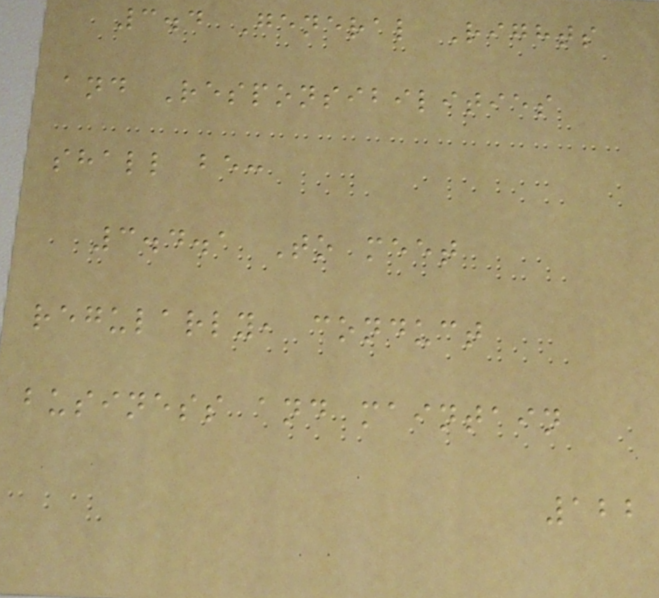3.4 General Rights
and Responsibilities
shall be:
3.4.1 To meet
regularly, conduct
business and maintain
122
